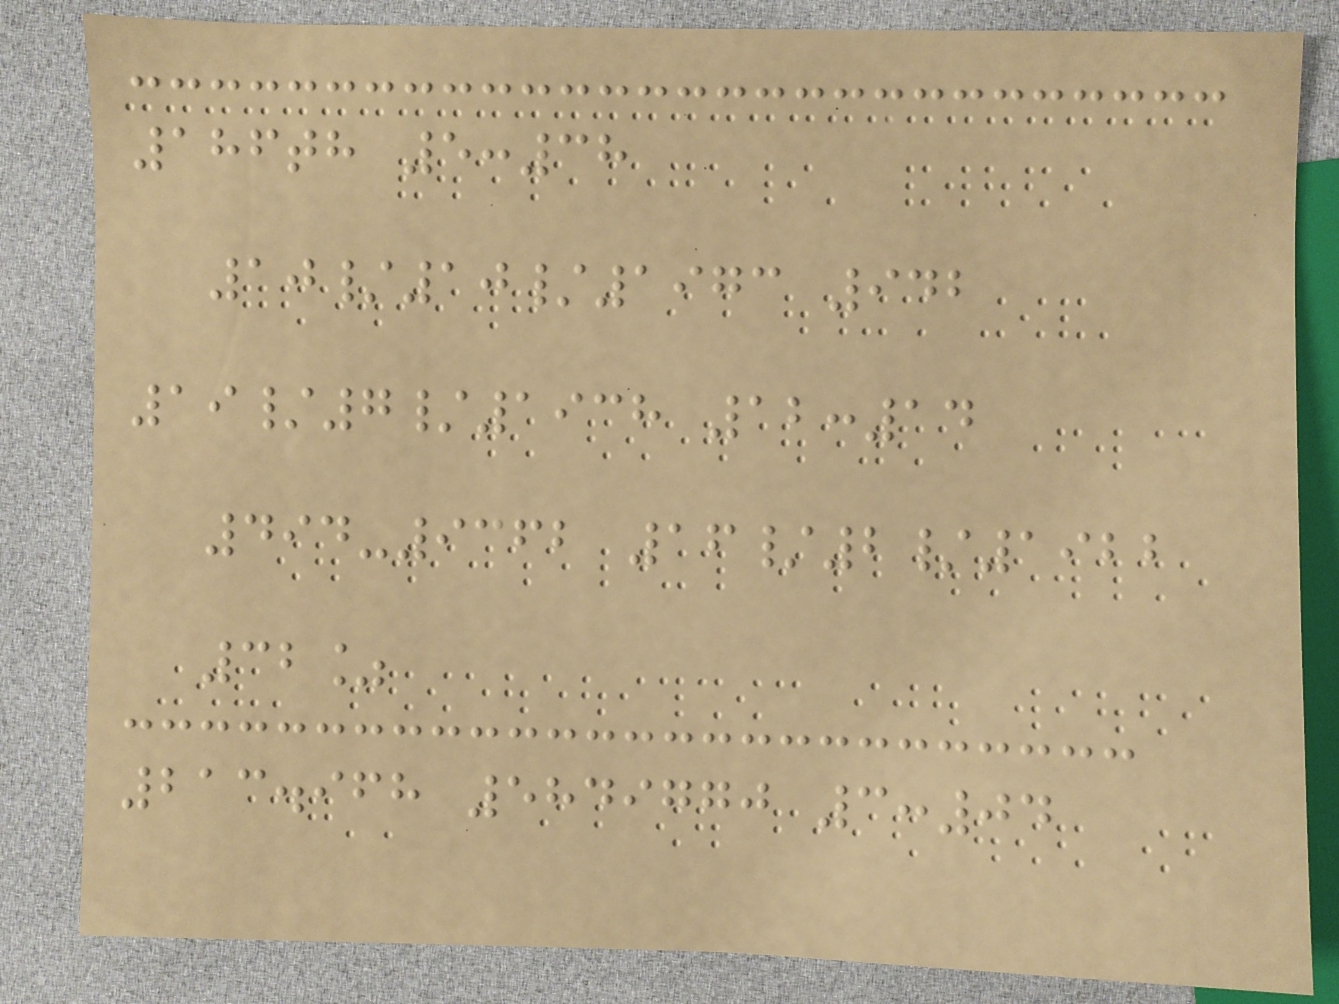186th 5:38
10/10/1973 942
19/7/1938 12:14
494-9362 16/2/1922
32%
213.968 5849770 3:04
